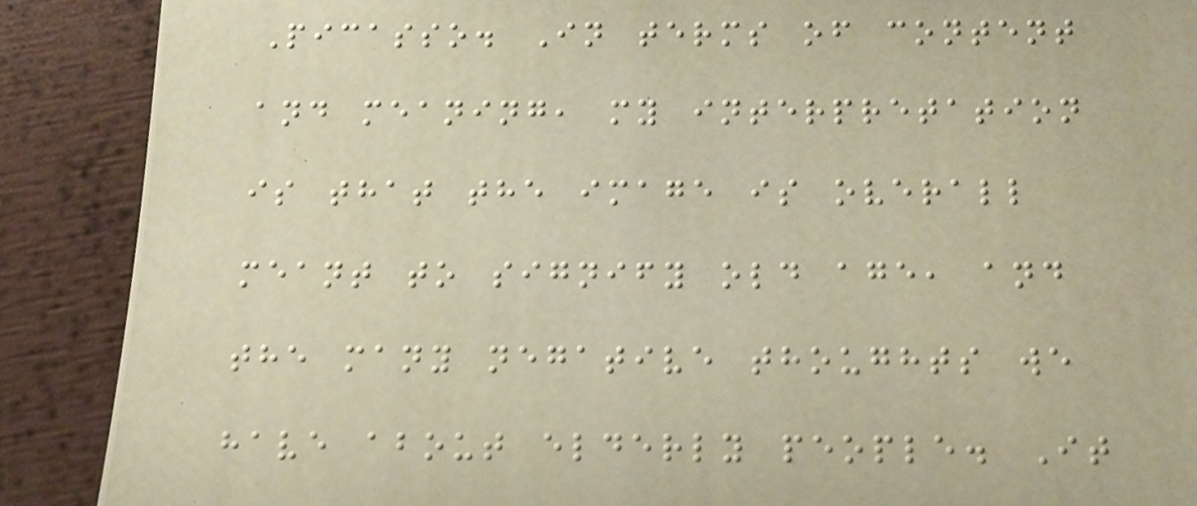Picasso. In terms of content
and meaning, my interpretation
is that the image is overall
meant to signify old age, and
the many negative thoughts we
have about elderly people. It
